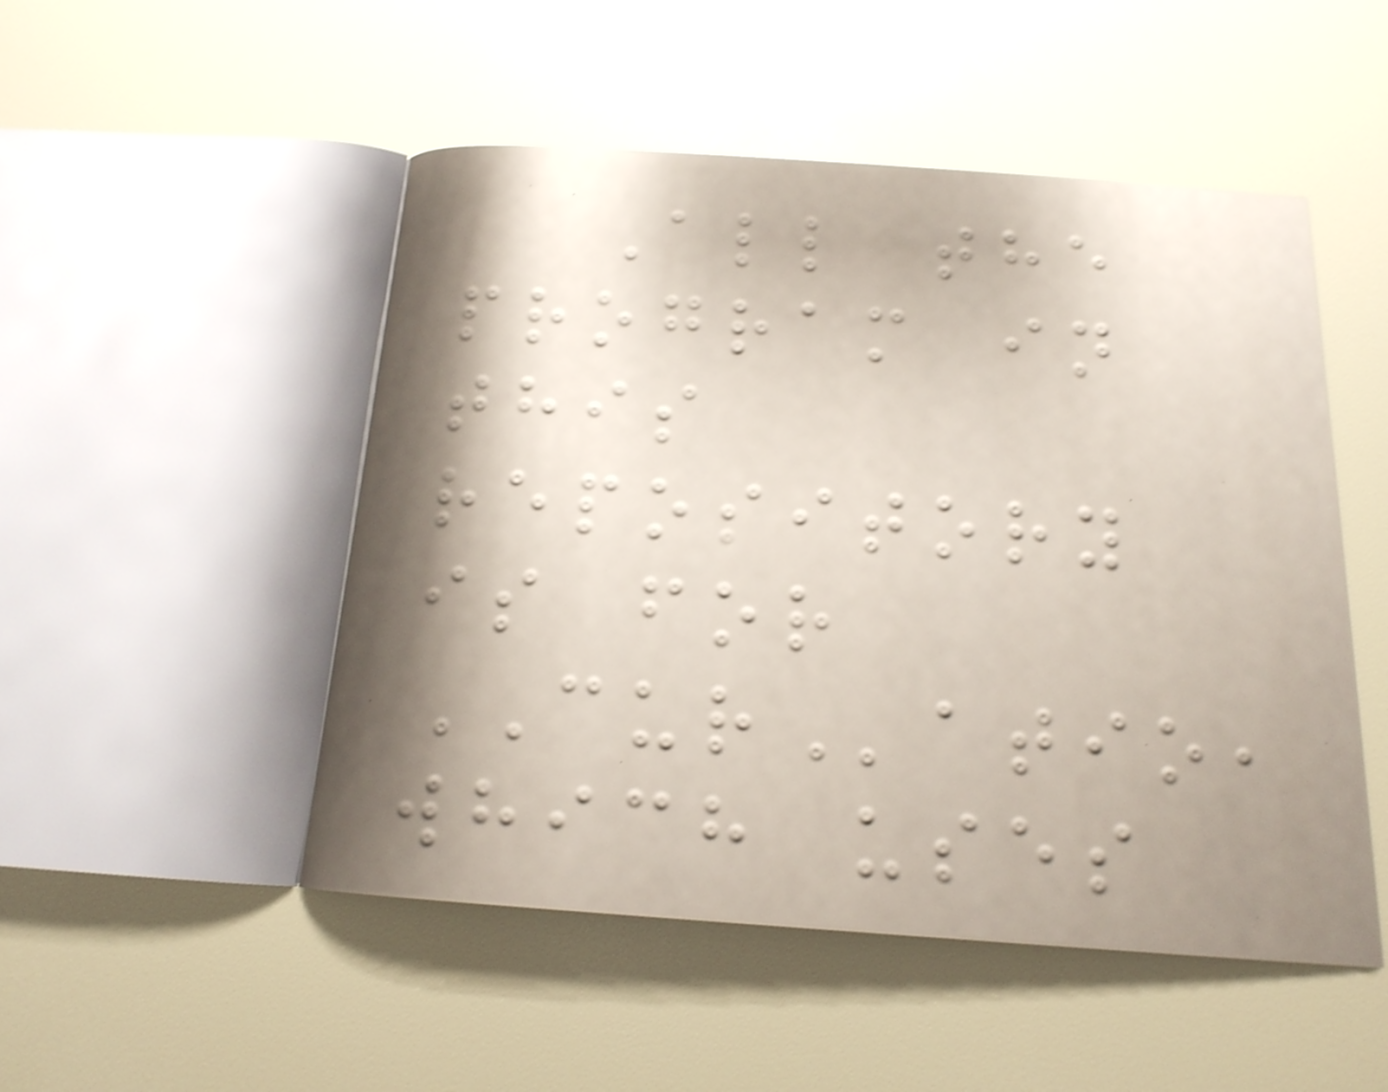All the
program in
this
repository
is for
CURatio,
which uses
